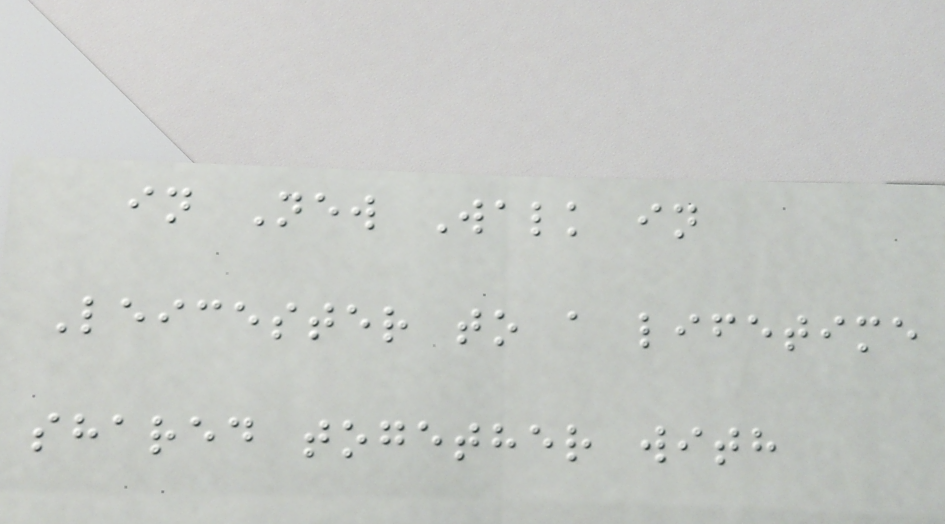in New Walk in
Leicester to a lifetime
shared together with
